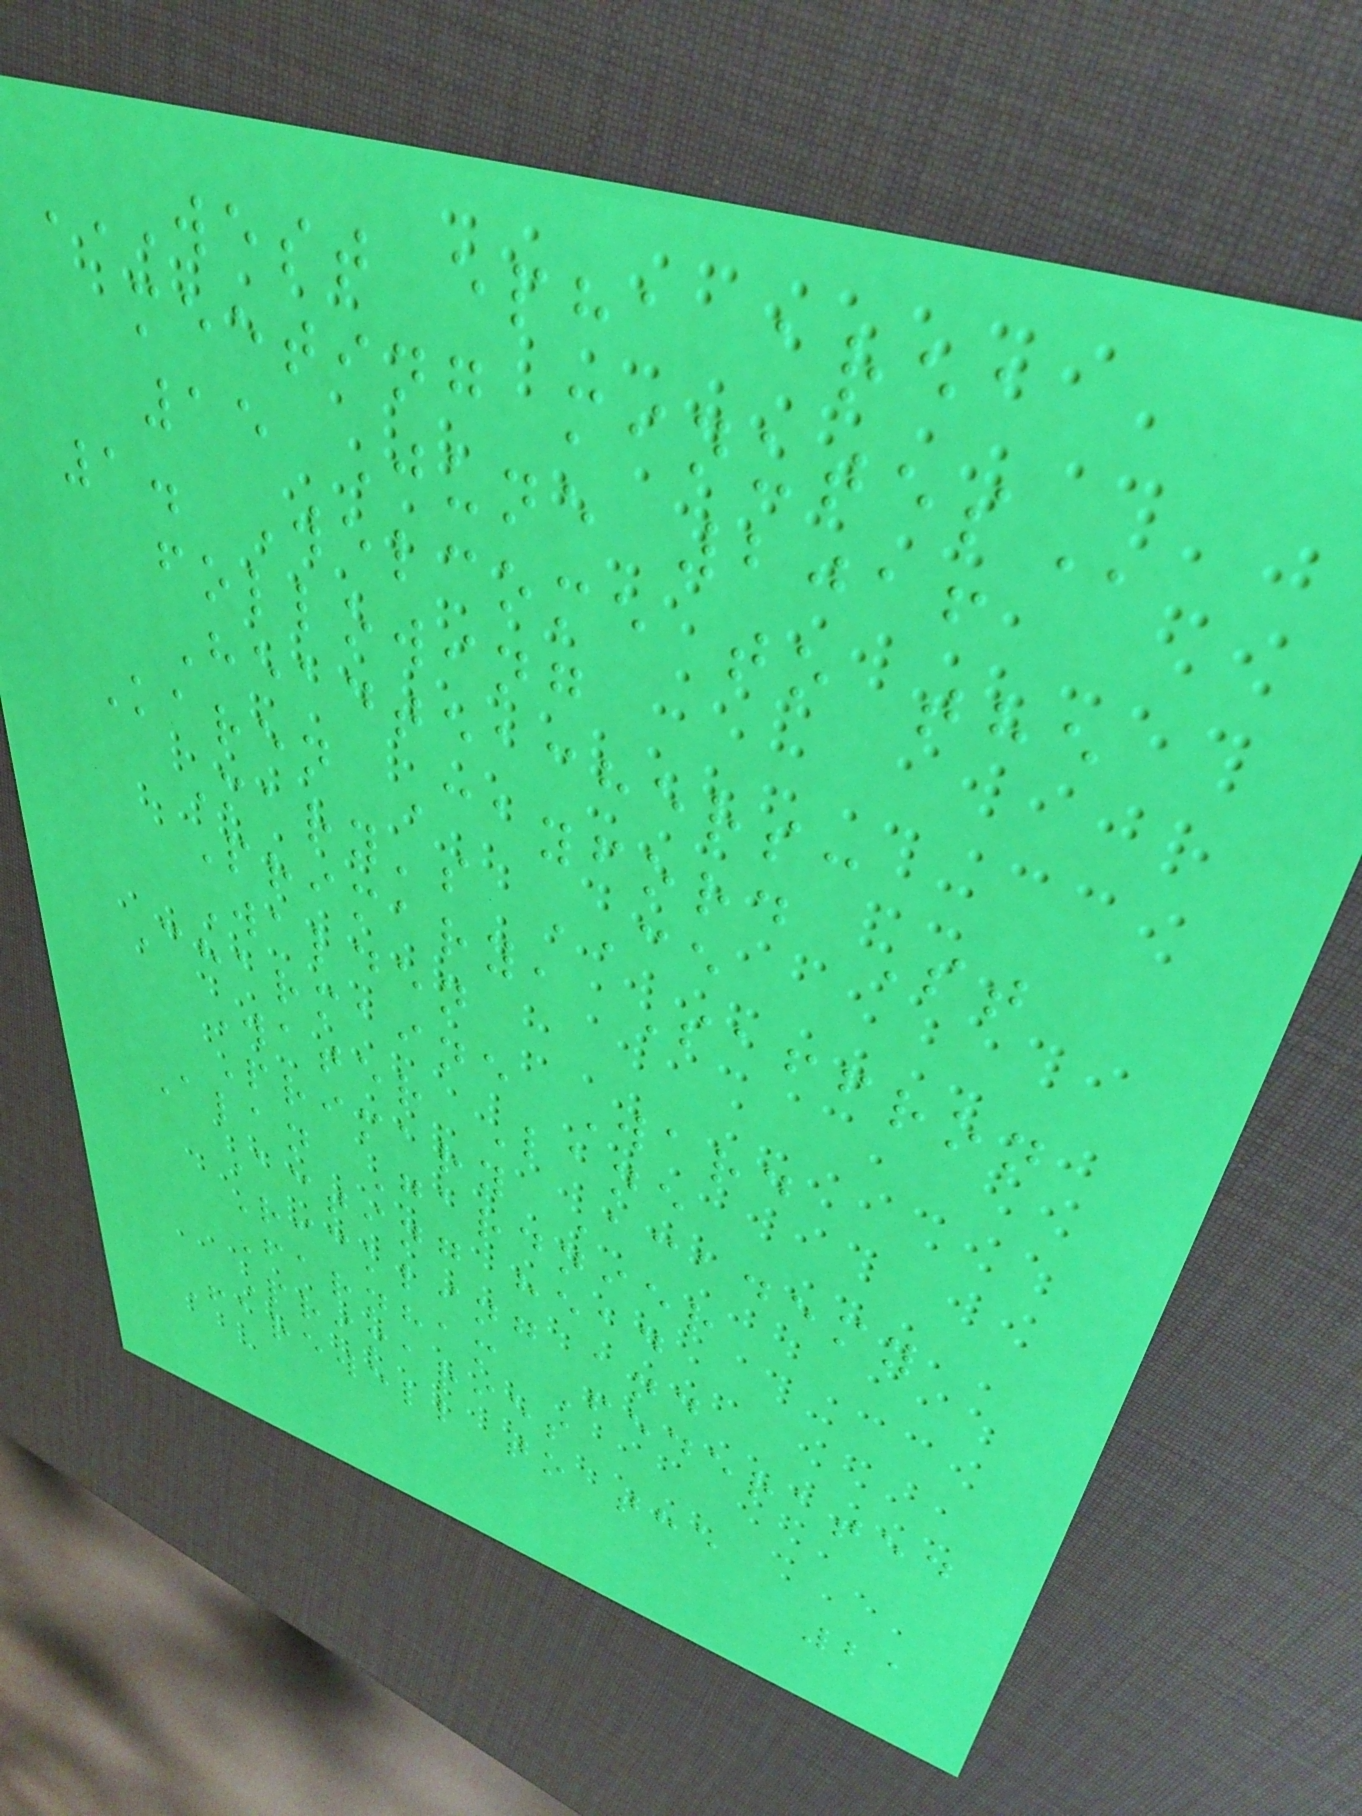WEST EPHA AREA
MEETING MINUTES
15 June 2016
1. Welcome to the
following
Headteachers:
Karen Cayford St
Mary's CE
Primary, Saffron
Walden
Charmaine Ward
Water Lane
Primary Academy
Alan Gardnier
Acting head
Rickling and
Farnham Federated
Primaries
Farewell to the
21
